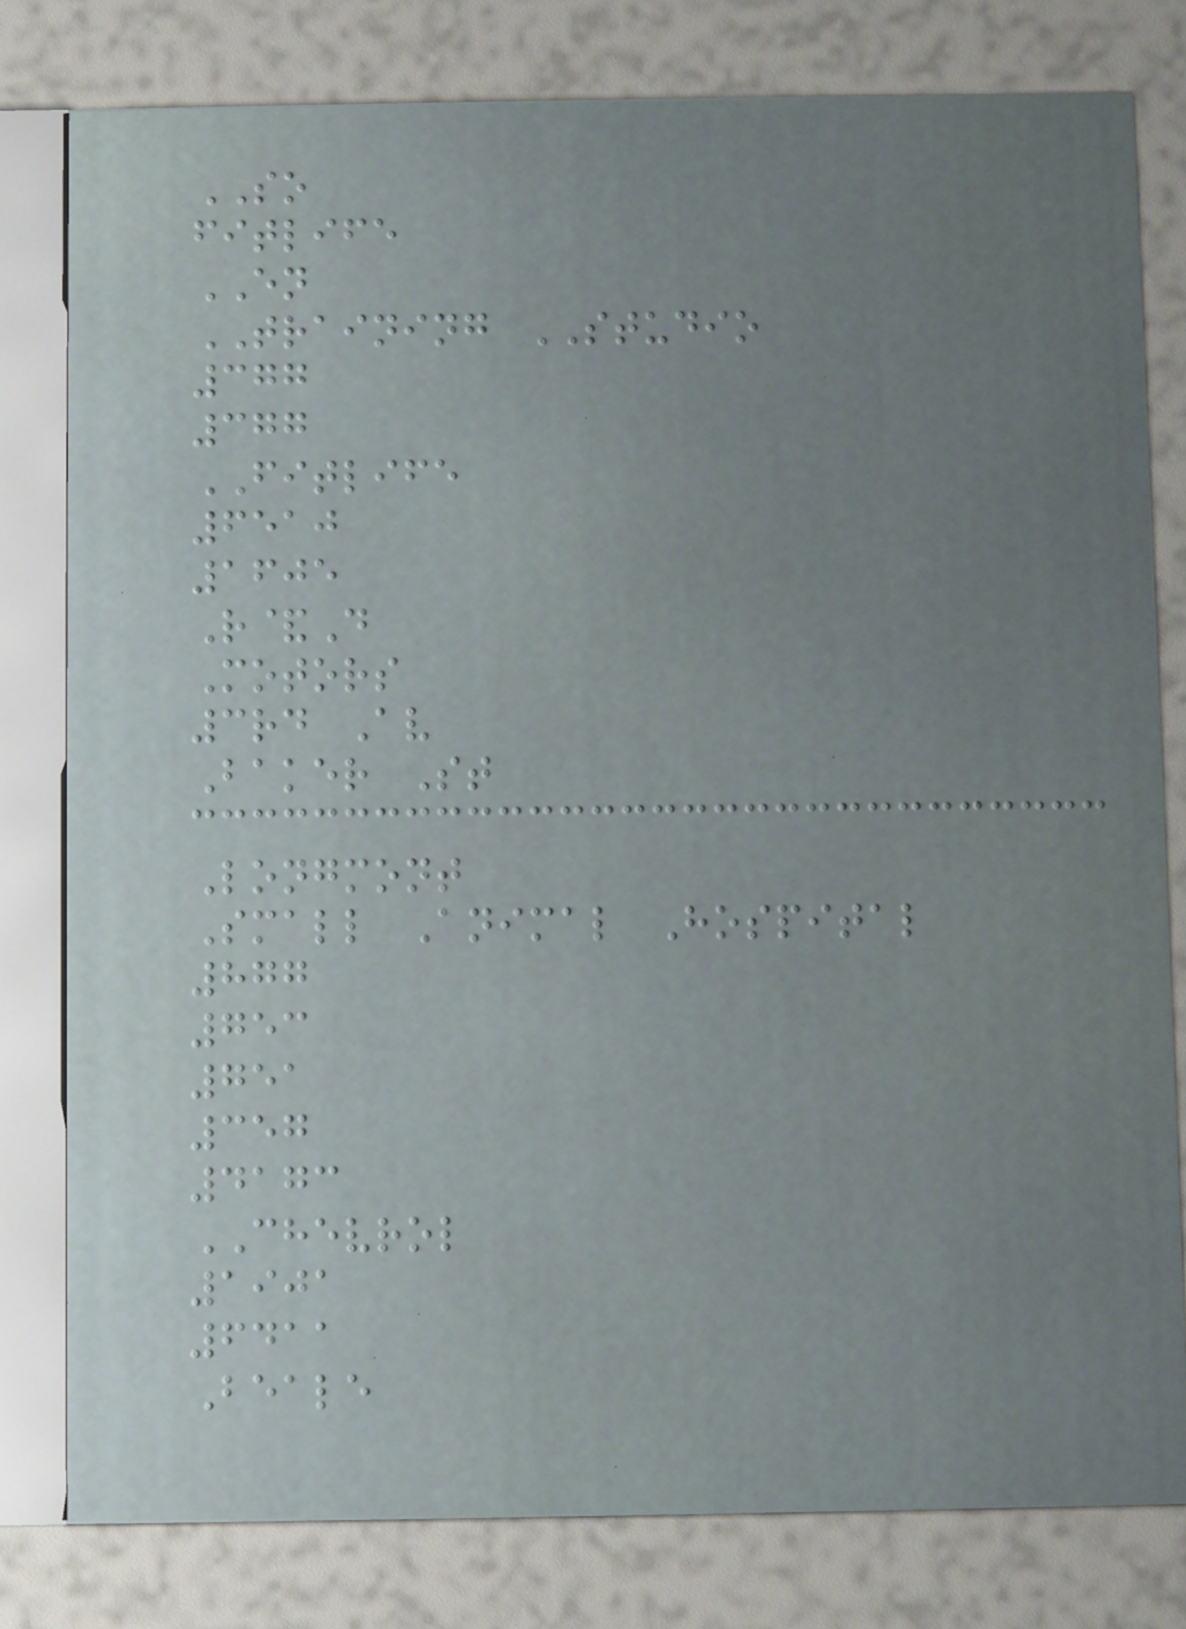SO
fitlife
EN
TRAINING STUDIO
377
377
FITLIFE
6510
1605
R&D
Motors
3rd Av
Baker St
Longmont
Small Animal Hospital
877
753
751
357
4173
CHEVROL
1901
6411
Beale
